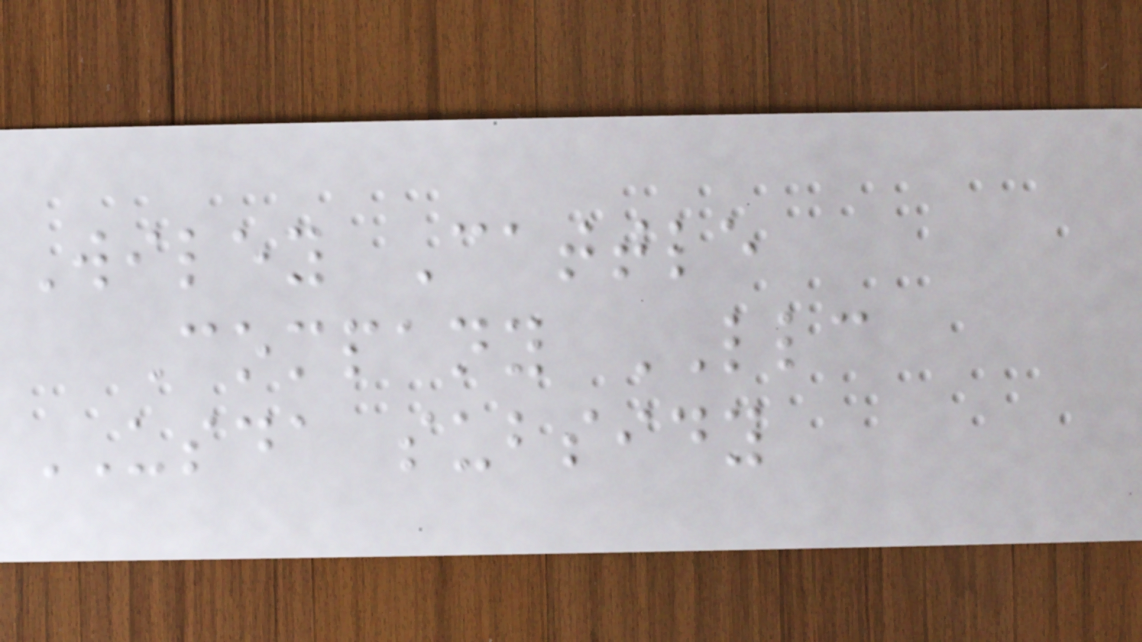Wiley Cattle
Company LLC
USDA subsidy
